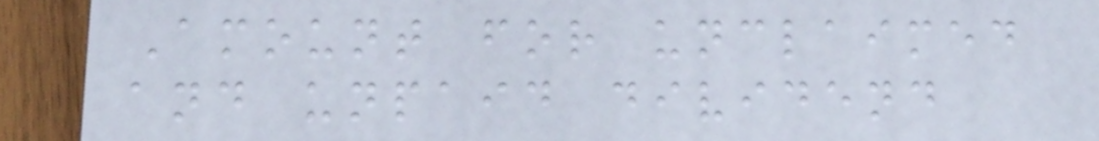Amount for unclaimed
and unpaid dividend
